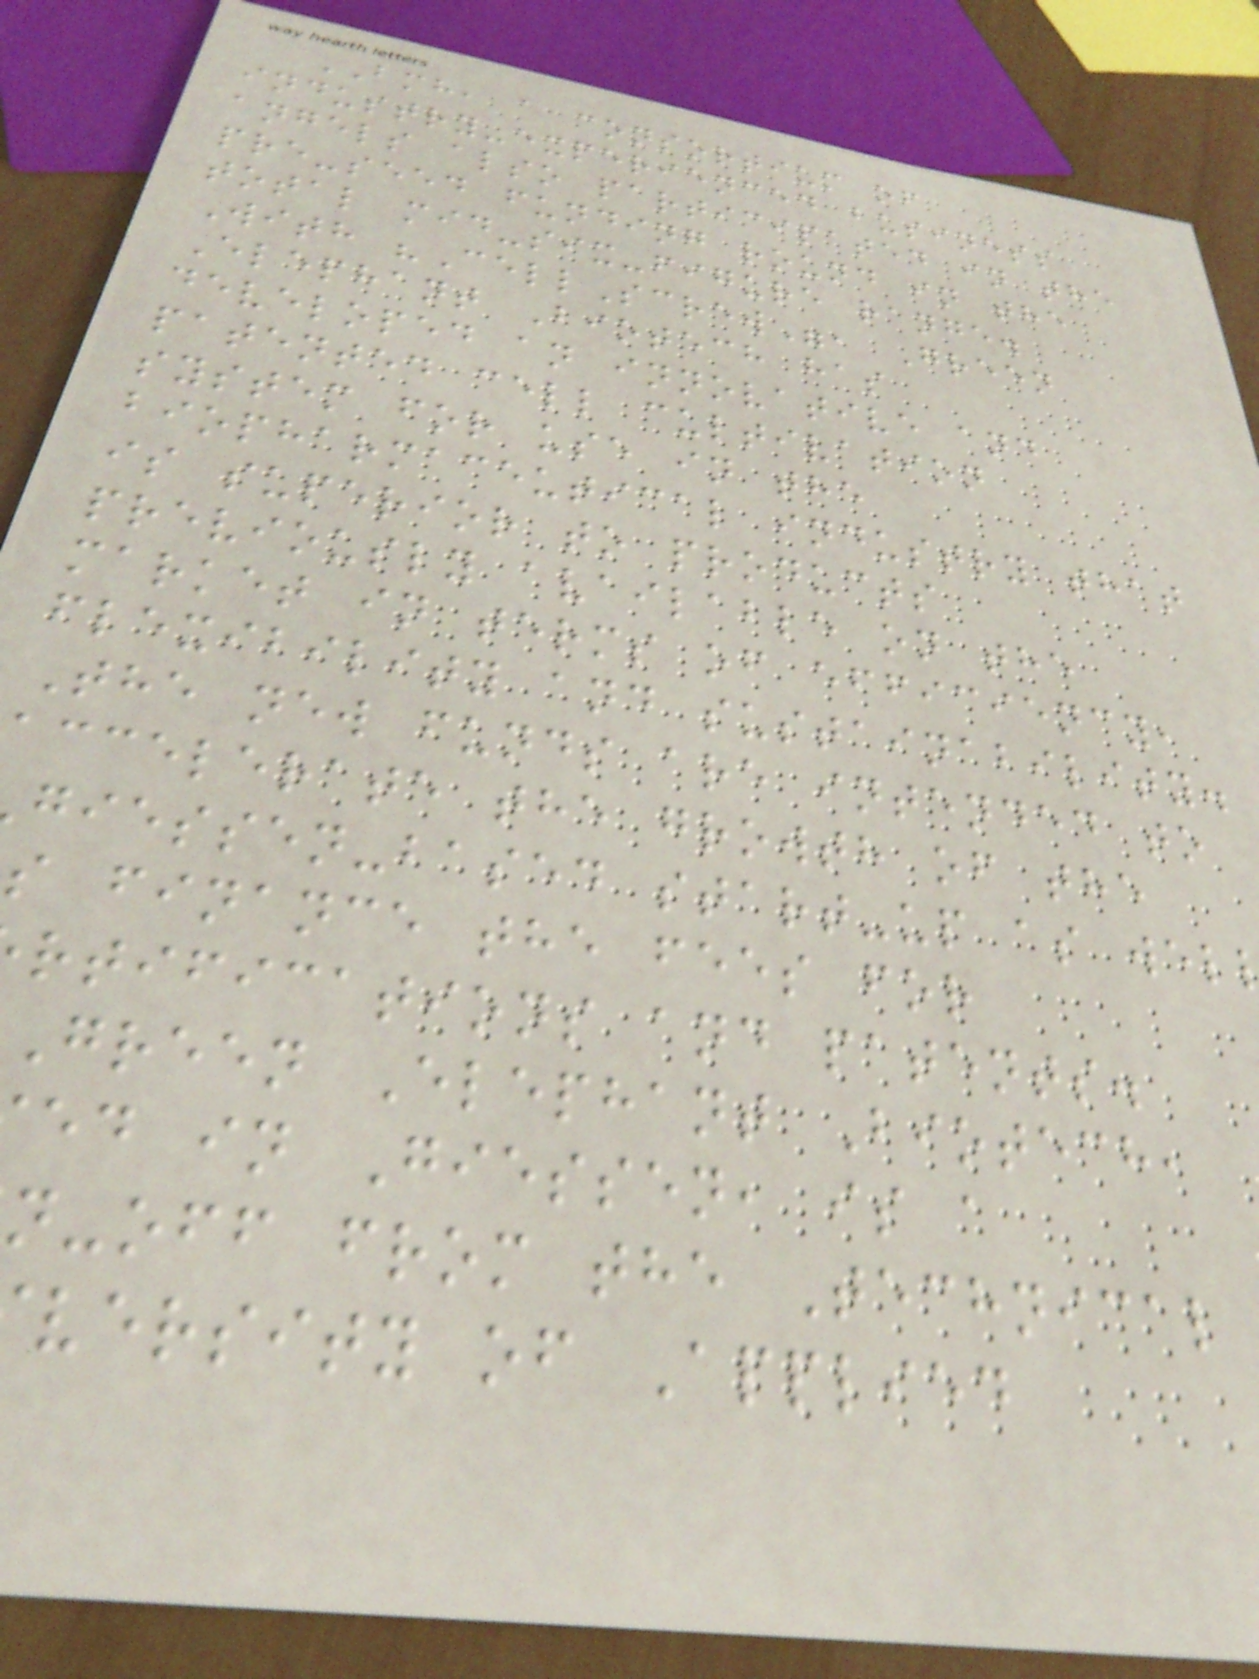BMH, a consortium of
industry-experienced business
angels also participated in the
pre-seed funding round in the
total mid-six-figure range.
With "CellScrew", Green
Elephant Biotech has
developed an innovative and
patented cell cultivation
system for use in the
biopharmaceutical industry that
is superior to products
previously available on the
market in terms of efficiency,
flexibility and sustainability.
The new funds are intended to
accelerate the growth of the
giessen-based start-up as wel
s finance the fees for
rtifications and patents.
Green Elephant Biotech,
ed in Giessen, is a
n-off from the Technical
versity of Applied
